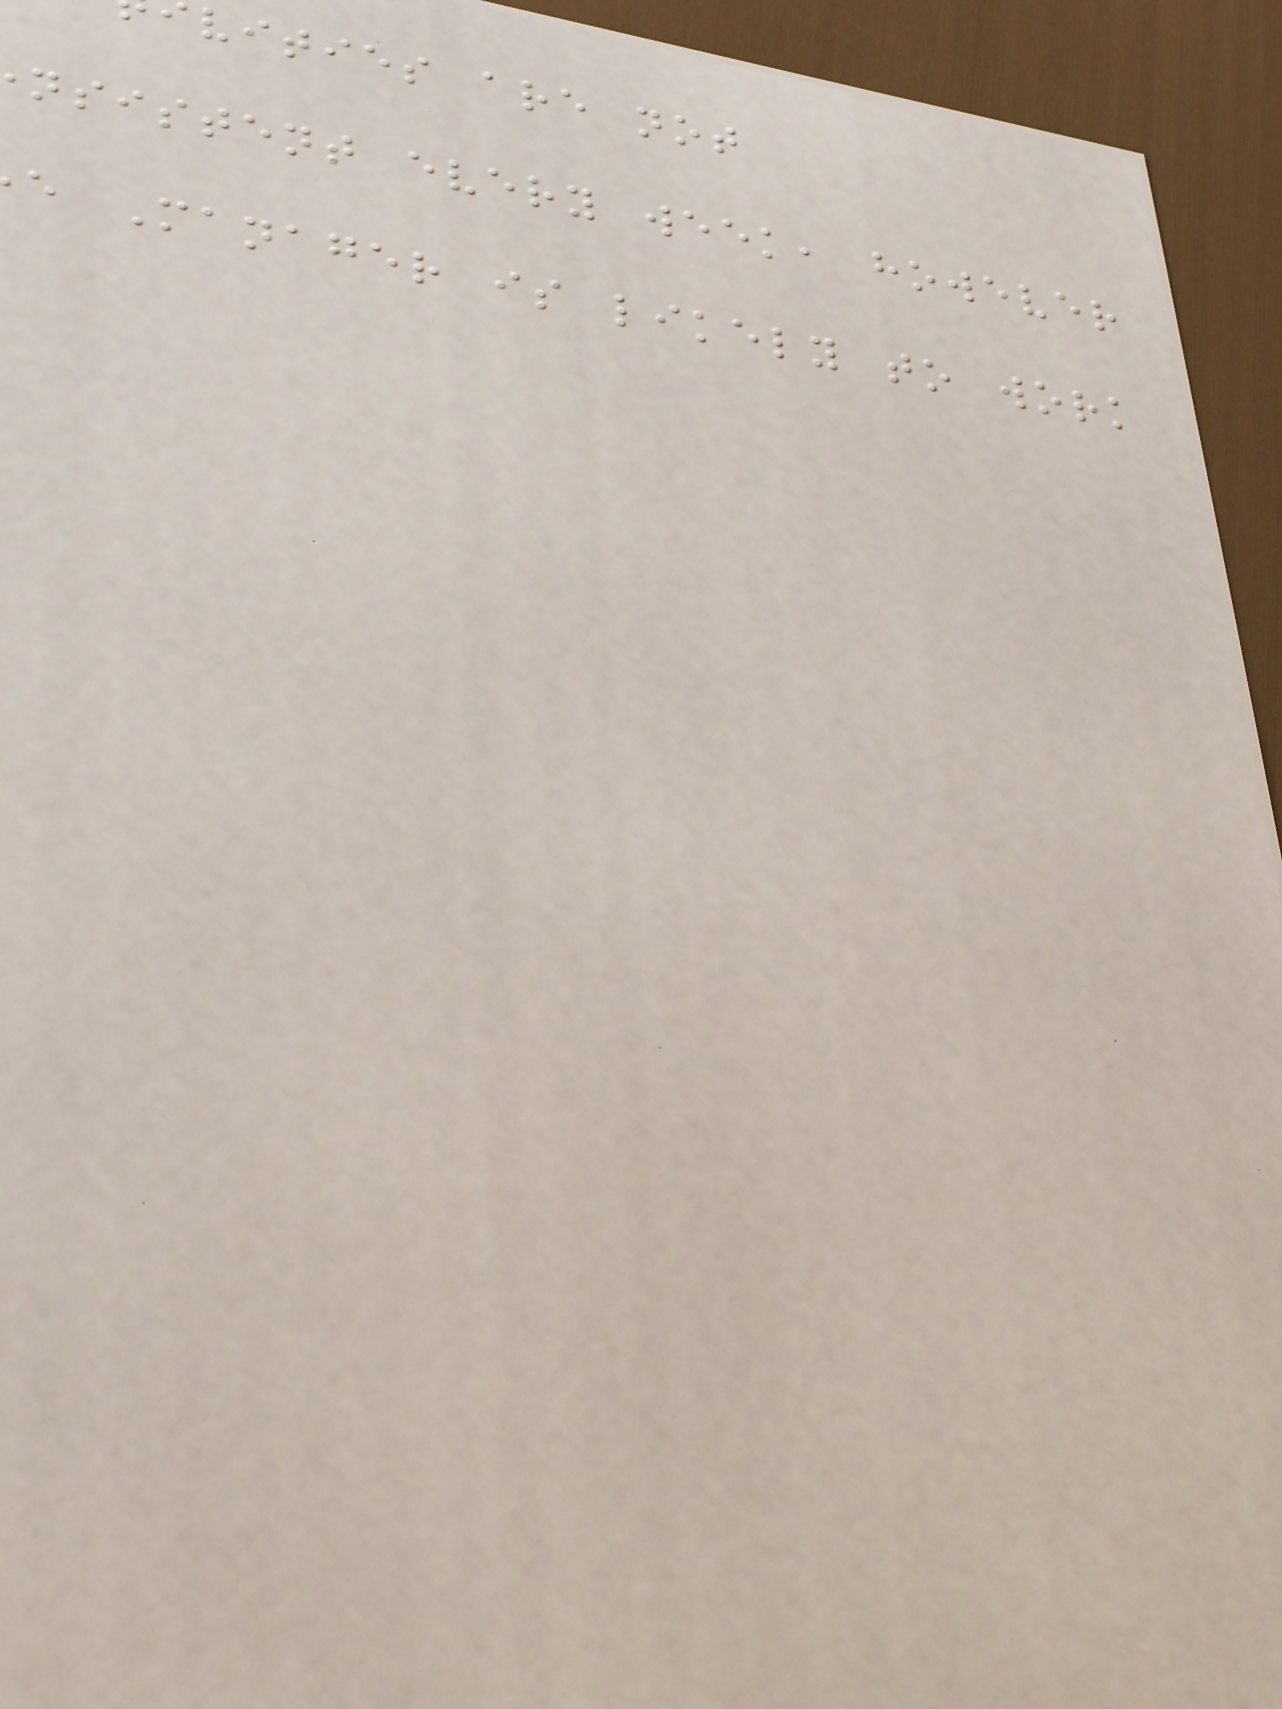vities are not
nsistent every week, however
e Manager is likely to work
